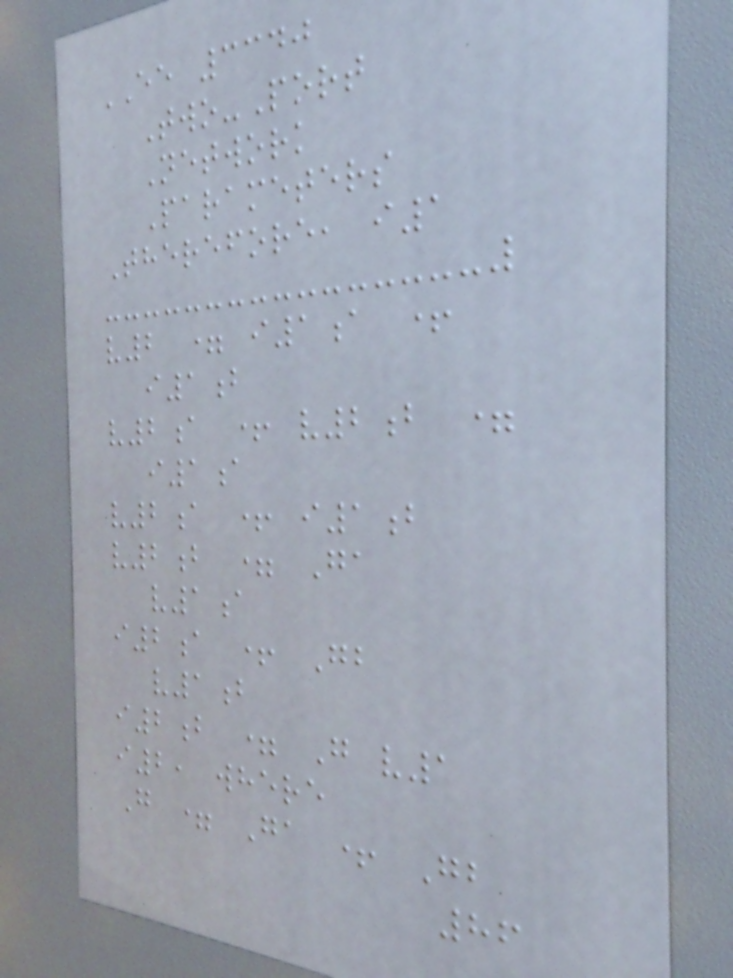EE 3340
Two-Port
Network
Parameters
Therefore, i1
v2 = i1a +
i1b
v2a + v2b =
i1a
v2a + i1b
v2b = Ga
v1a
i2a + Gb
v1b
i2b = G v1
i2, where
G = Ga + Gb
86
